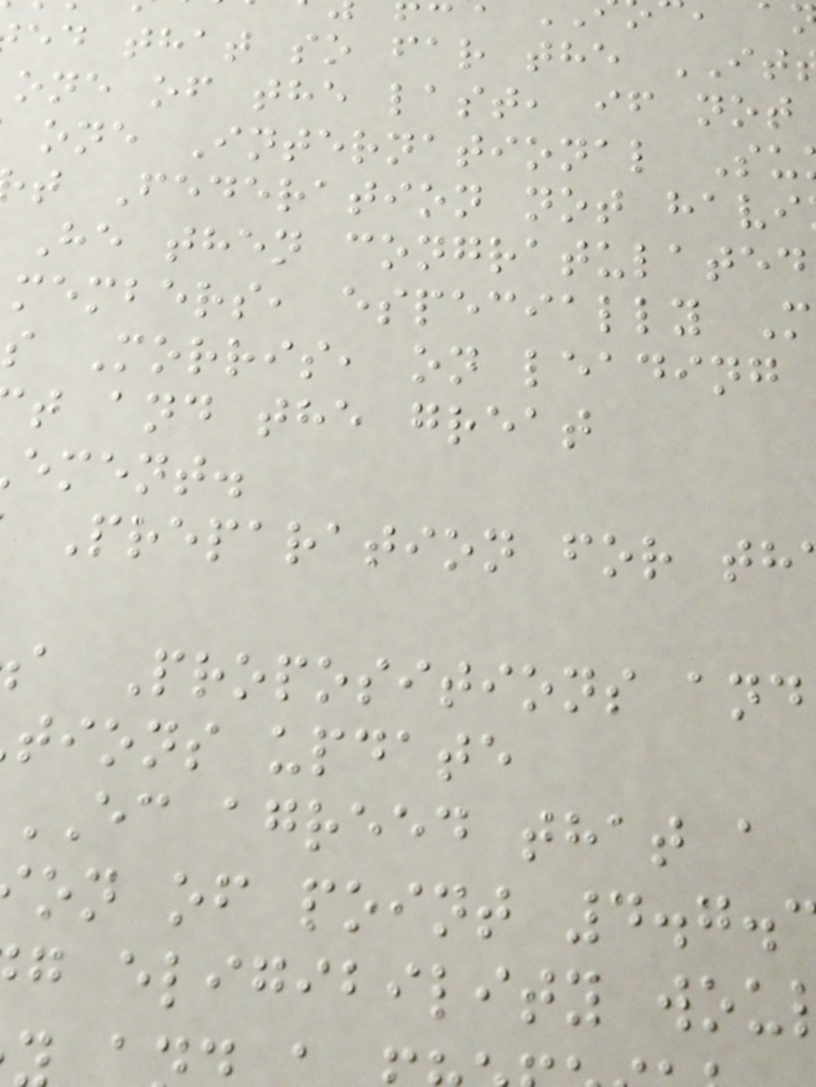ed that so far the IT
one of the last, if not
one International Su
t Federation not havi
He then congratulated
members, especially M
s Morris, on leading
t and the great
ement.
Preparation for th
a Propositions and
tions update
EC agreed that a
on of point 4.7.
g eligibility wou
